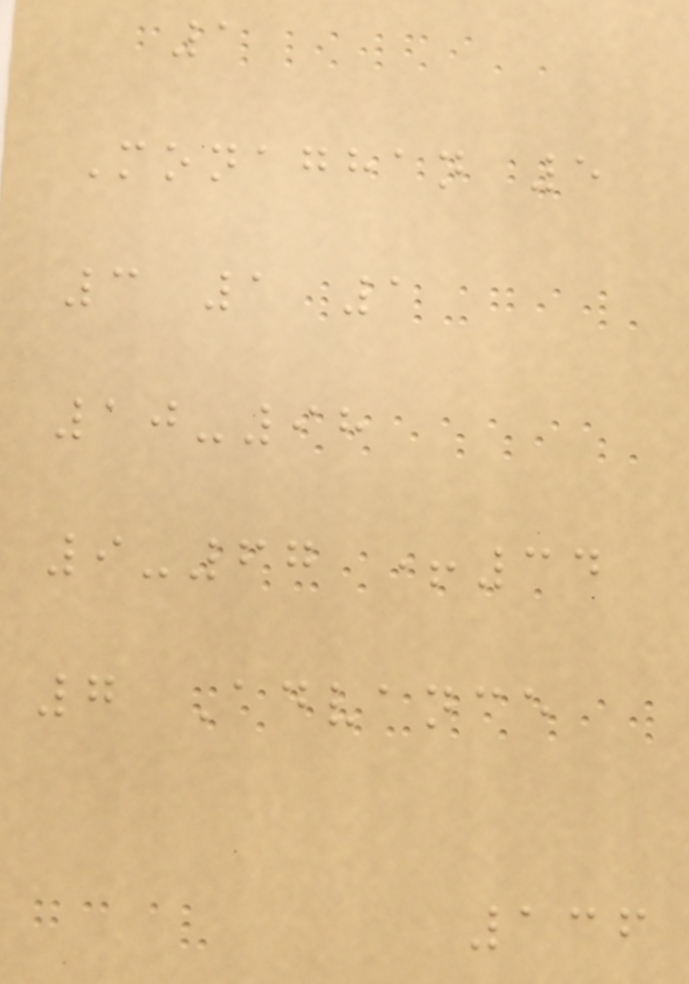1
Monaghan 5
3 1 1
10-98
9-67 +34
7 Advance
136
